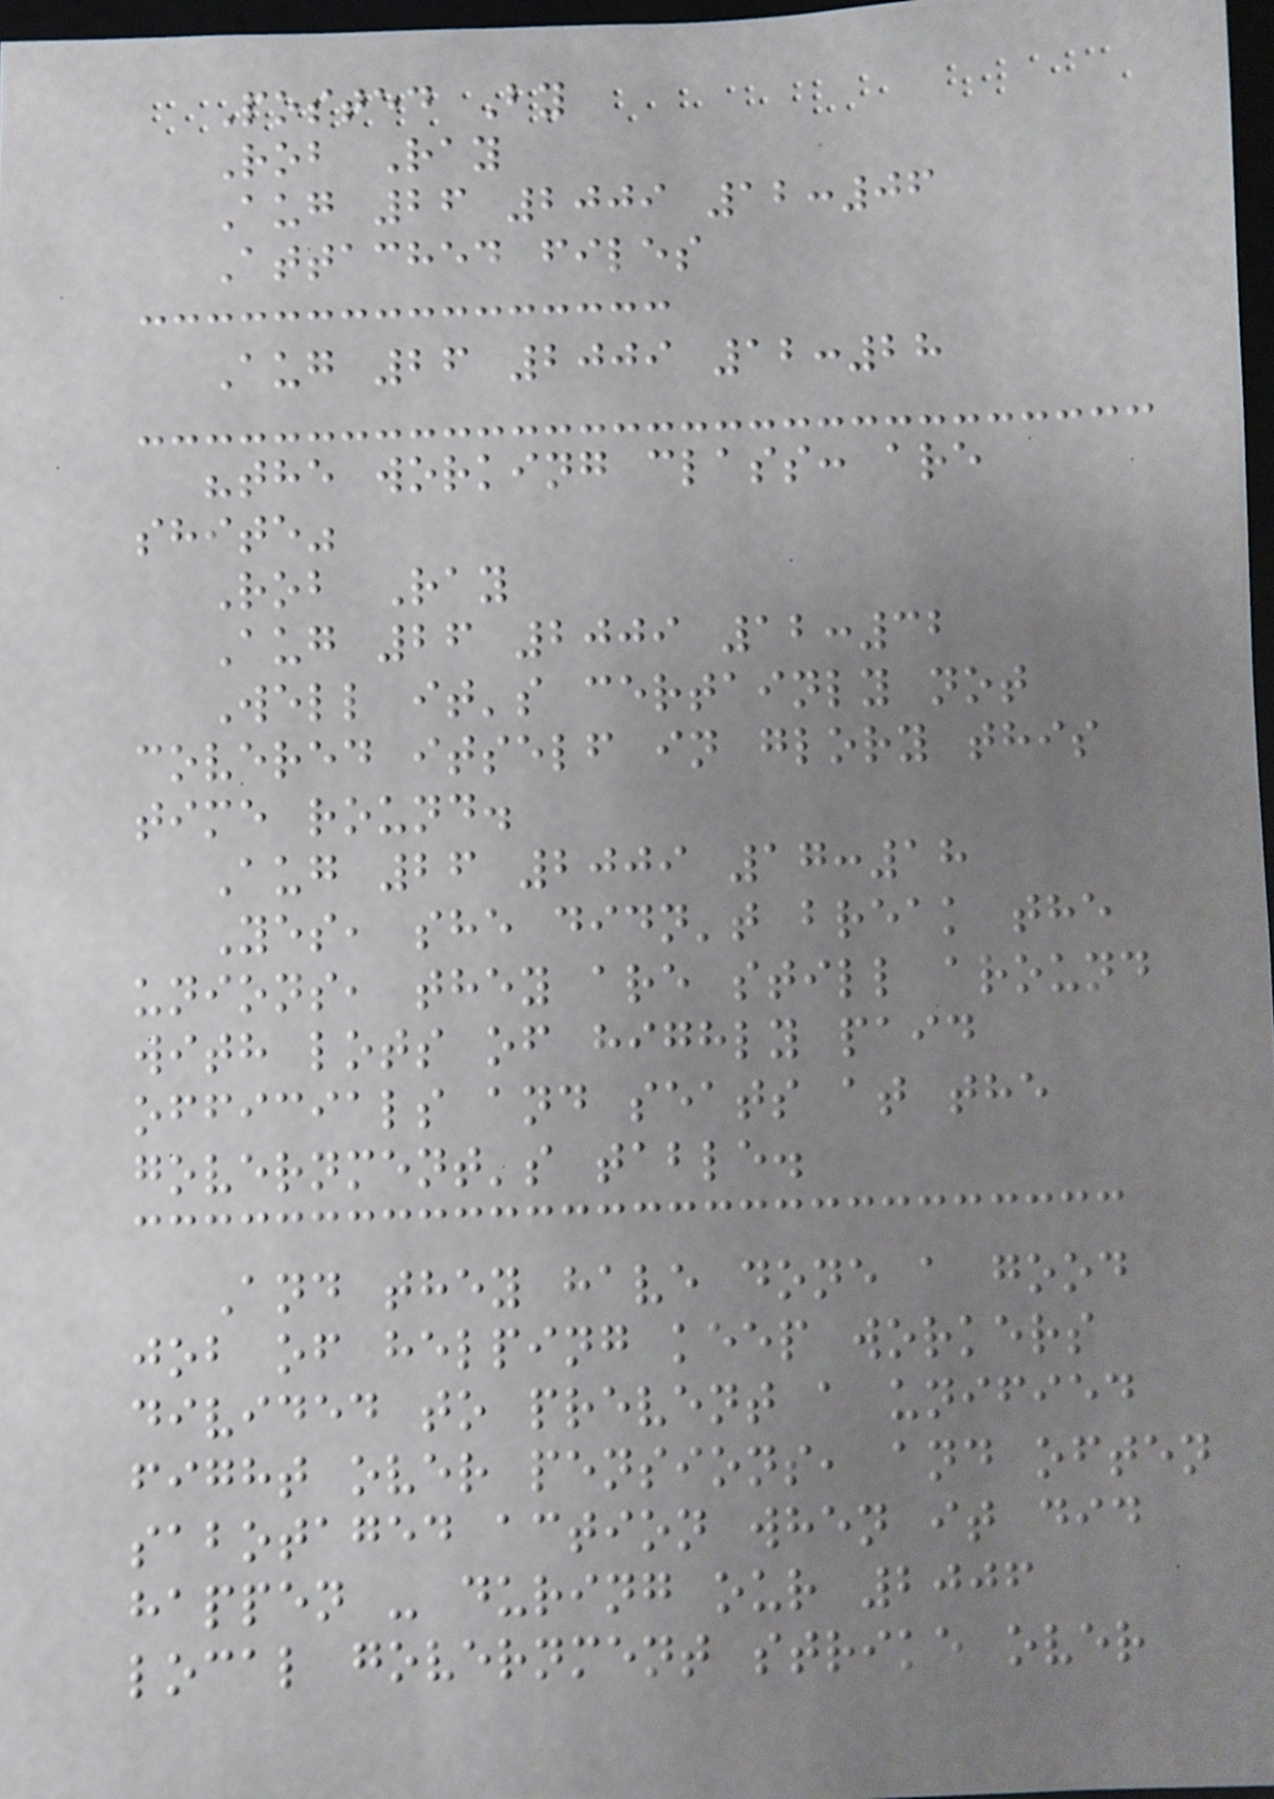Posted By
Rob Ray
Aug 26 2009 12:06
Attached files
Aug 26 2009 12:28
"the working class: are
shite"
Rob Ray
Aug 26 2009 12:32
Well it's certainly not
covered itself in glory this
time round.
Aug 26 2009 17:18
Yes, she didn't break the
unions, they are still around
with lots of highly paid
officials and seats at the
government's table.
And they have done a good
job of helping keep workers
divided to prevent a unified
fight over pensions, and often
sabotaged action when it did
happen - during our 2006
local government strike over
